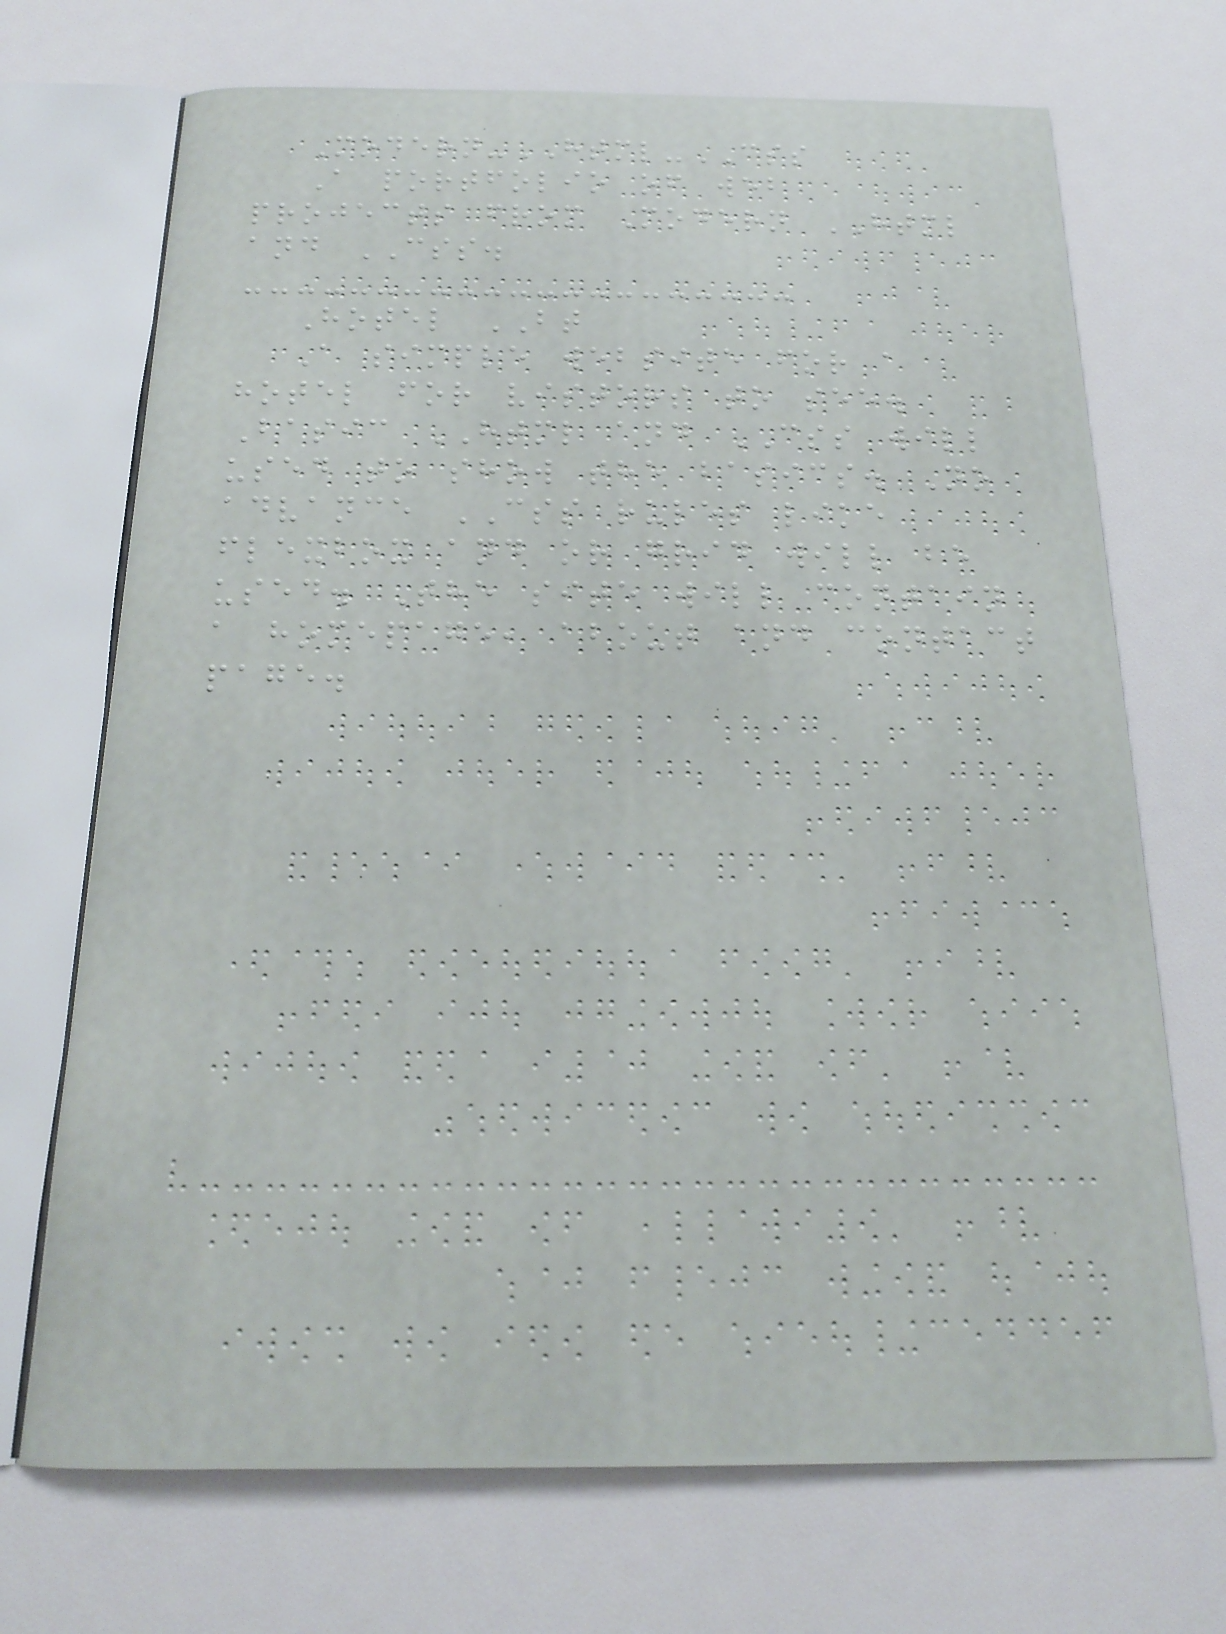Modern-HTML-CSS
A portfolio of web
projects from Modern HTML
and CSS.
Hotel BT
A simple website for a
hotel for vistors to see.
Basic HTML and CSS will
used to show the basics. No
advance CSS rules like
flexbox and or grid will be
used. The site will contain
a homepage, about and contact
page.
